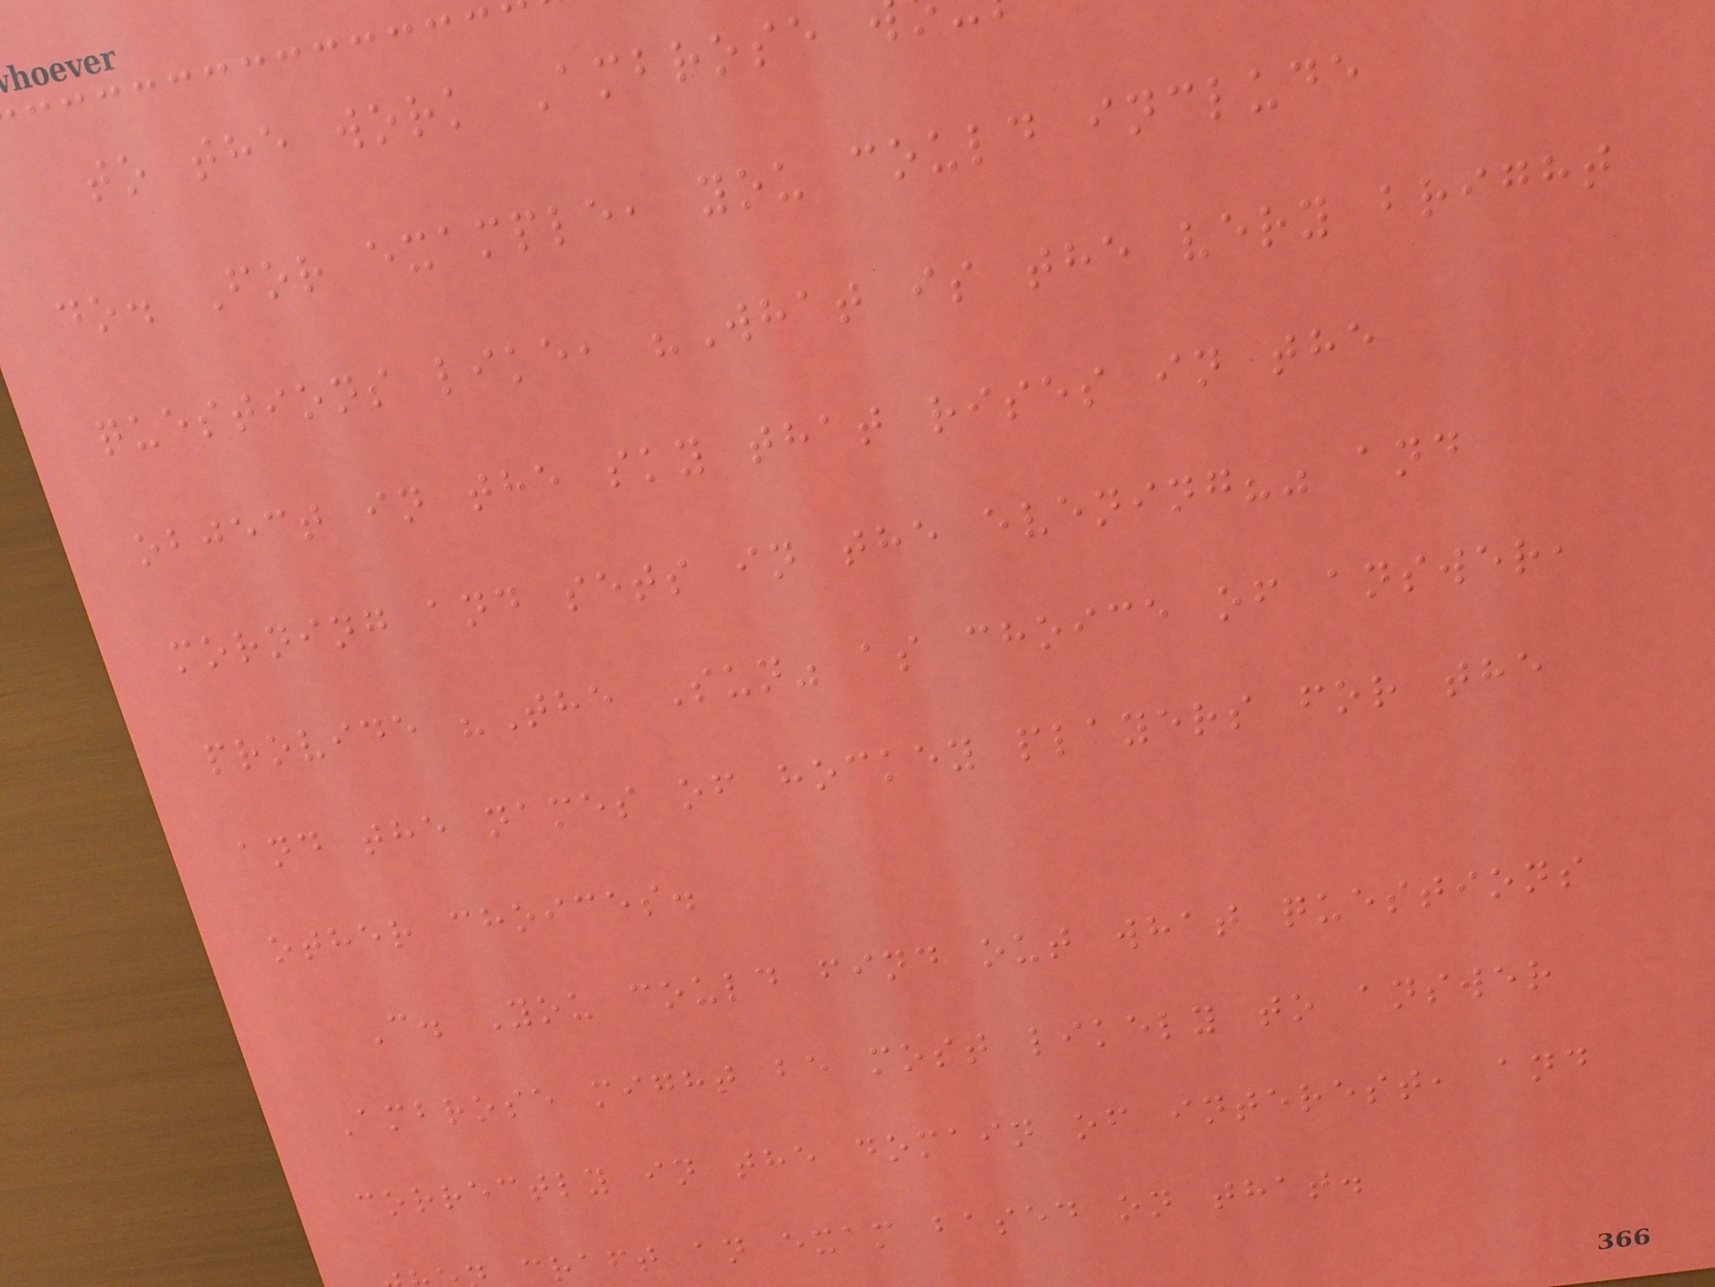to the work Ambrose
do. For example, you could include
questions like, "What is the very bright
object in the sky that rises in the
morning and sets in the evening?" and
provide "The Sun" as choice of answer,
and the names of hockey players for the
other choices.
C. You could find out what questions
Ambrose might be most likely to answer
correctly in the domain of interest, and
craft an exam based on that.
